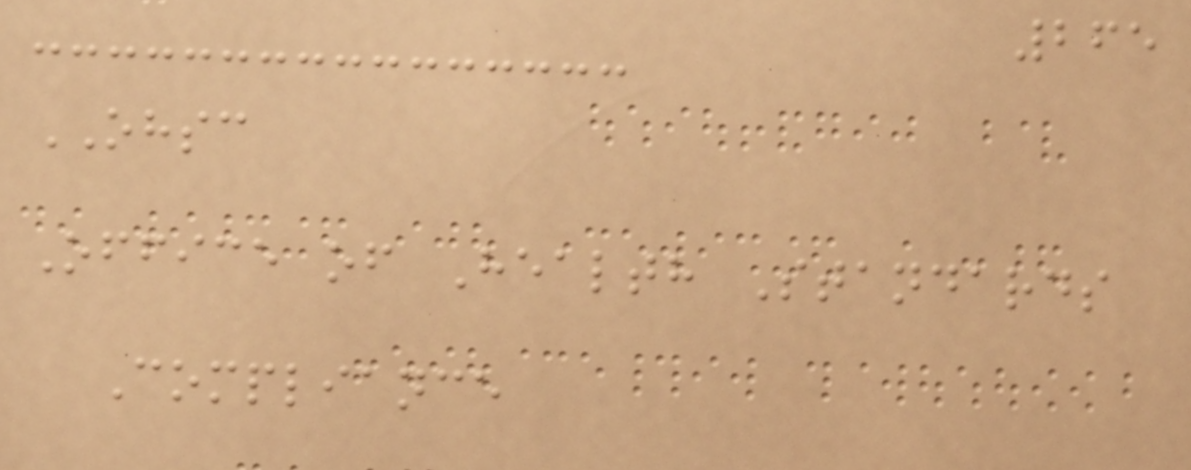265
OHSC
Office of Health Standards
Compliance
